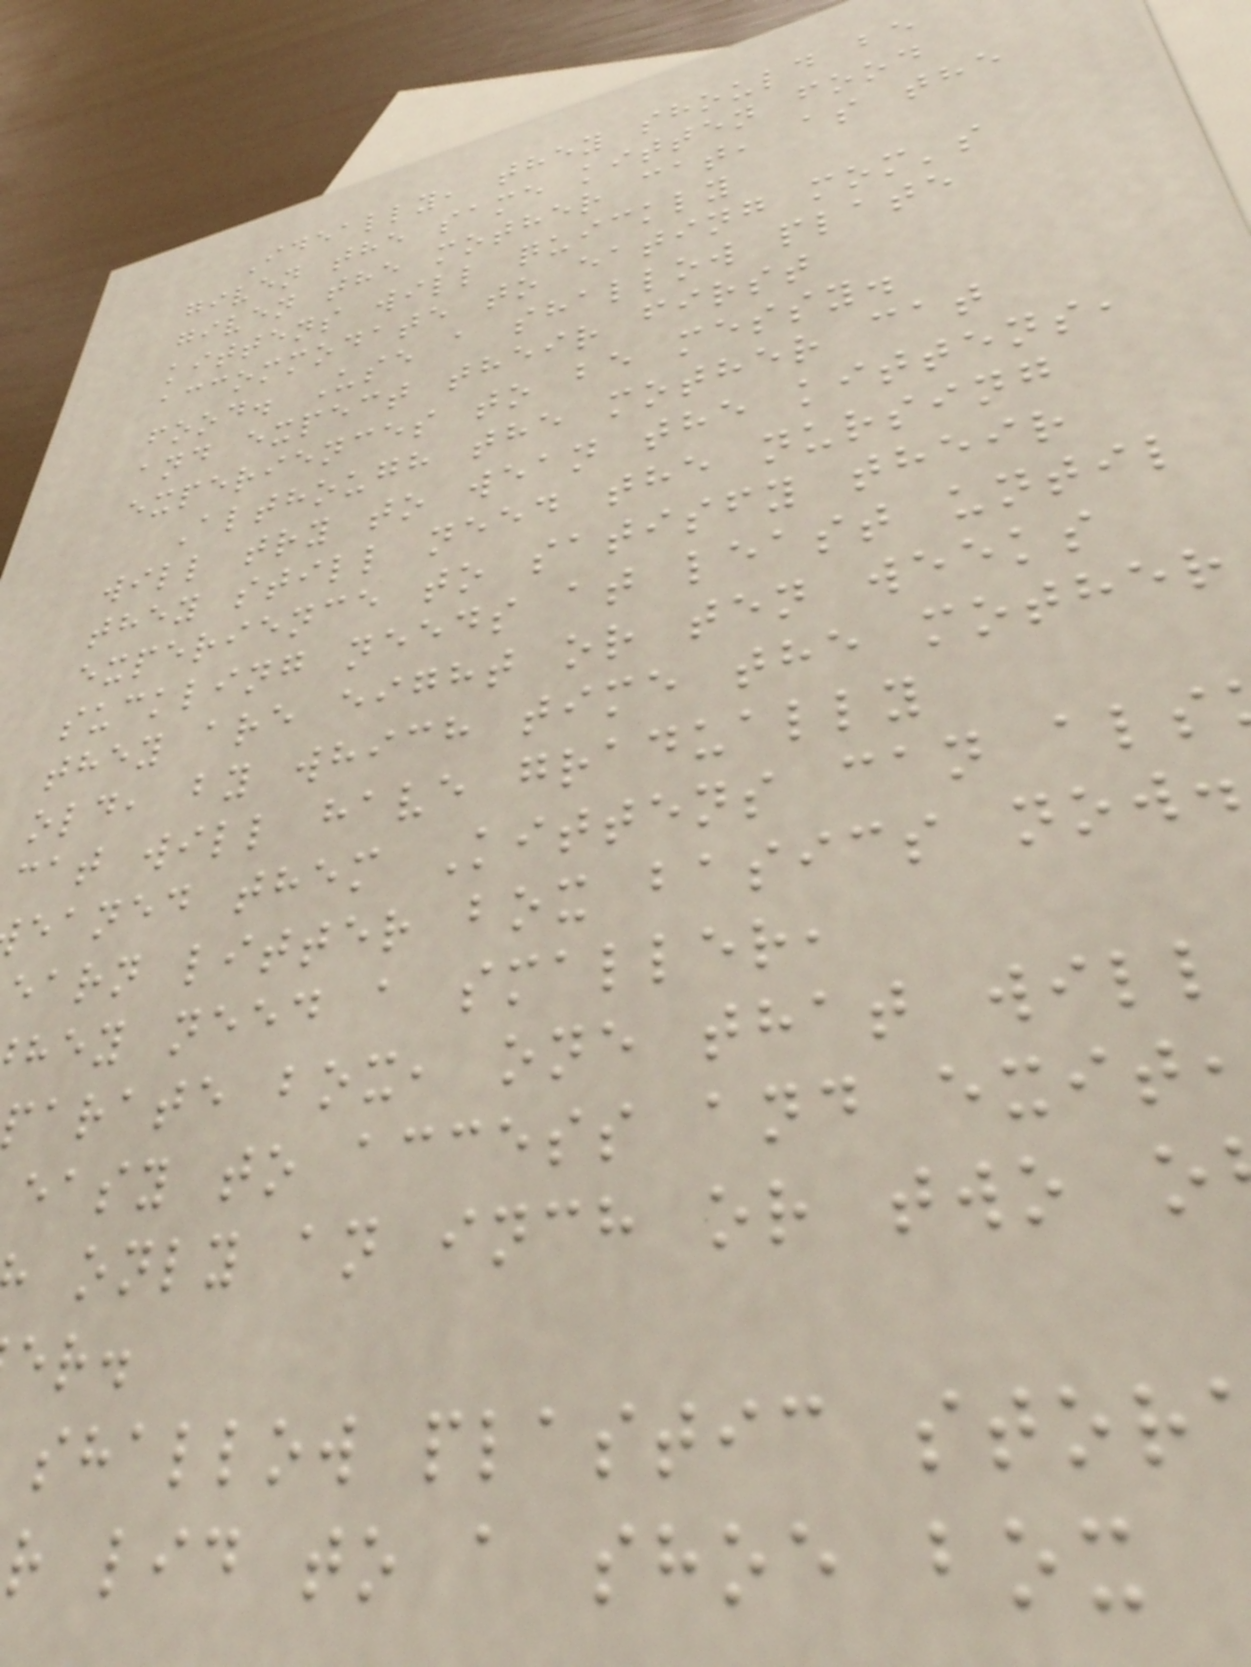Ideally, they should be
given the same kitten food
given the mother cat, as the
kittens will quickly
accommodate to eating mom's
food. Use a shallow plate
and expect their first
experiences to be messy.
Although the mother cat
will try to wean the kittens,
they still need the nursing
experience to satisfy their
suckling needs at least until
they are eight or ten weeks
old, by which time the mother
cat will have gradually
eaned them Kittens can als
earn litter box basics now.
hey need a smaller,
arate box, one that will
easy to access and exit
only an inch or two o
shallow plastic stor
r lid to a shoe box
